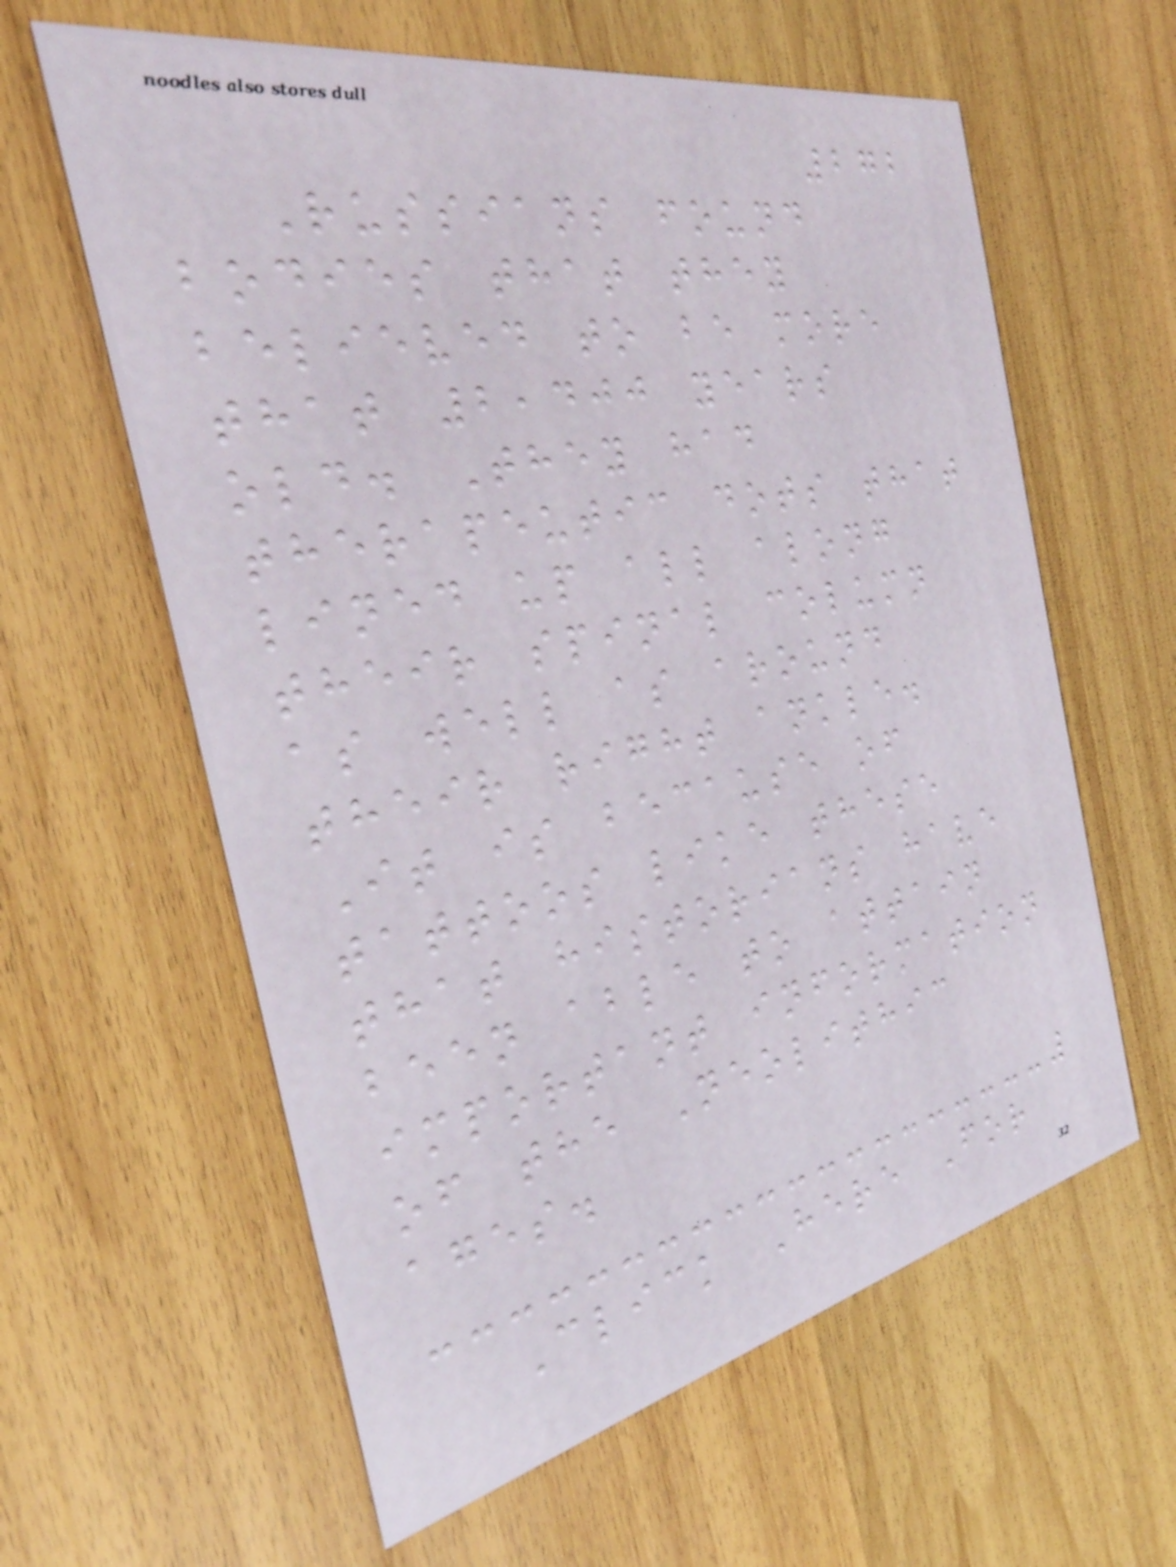272
Russians found
bodies that they
believed to be more
that 2,400 years
old. They had
therapeutic dots that
lined up all along
their spinal column
as well as around
their right ankle.
It is because of
tattoos like these
that historians have
been able to attain
important information
of the Neolithic
ages.
Click Here For
